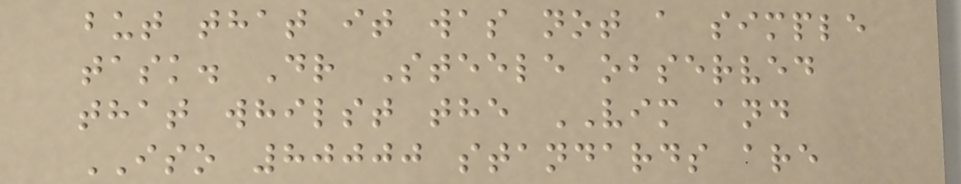but that it was not a simple
task. Dr Steele observed
that whilst the VIM and
ISO 80000 standards are
